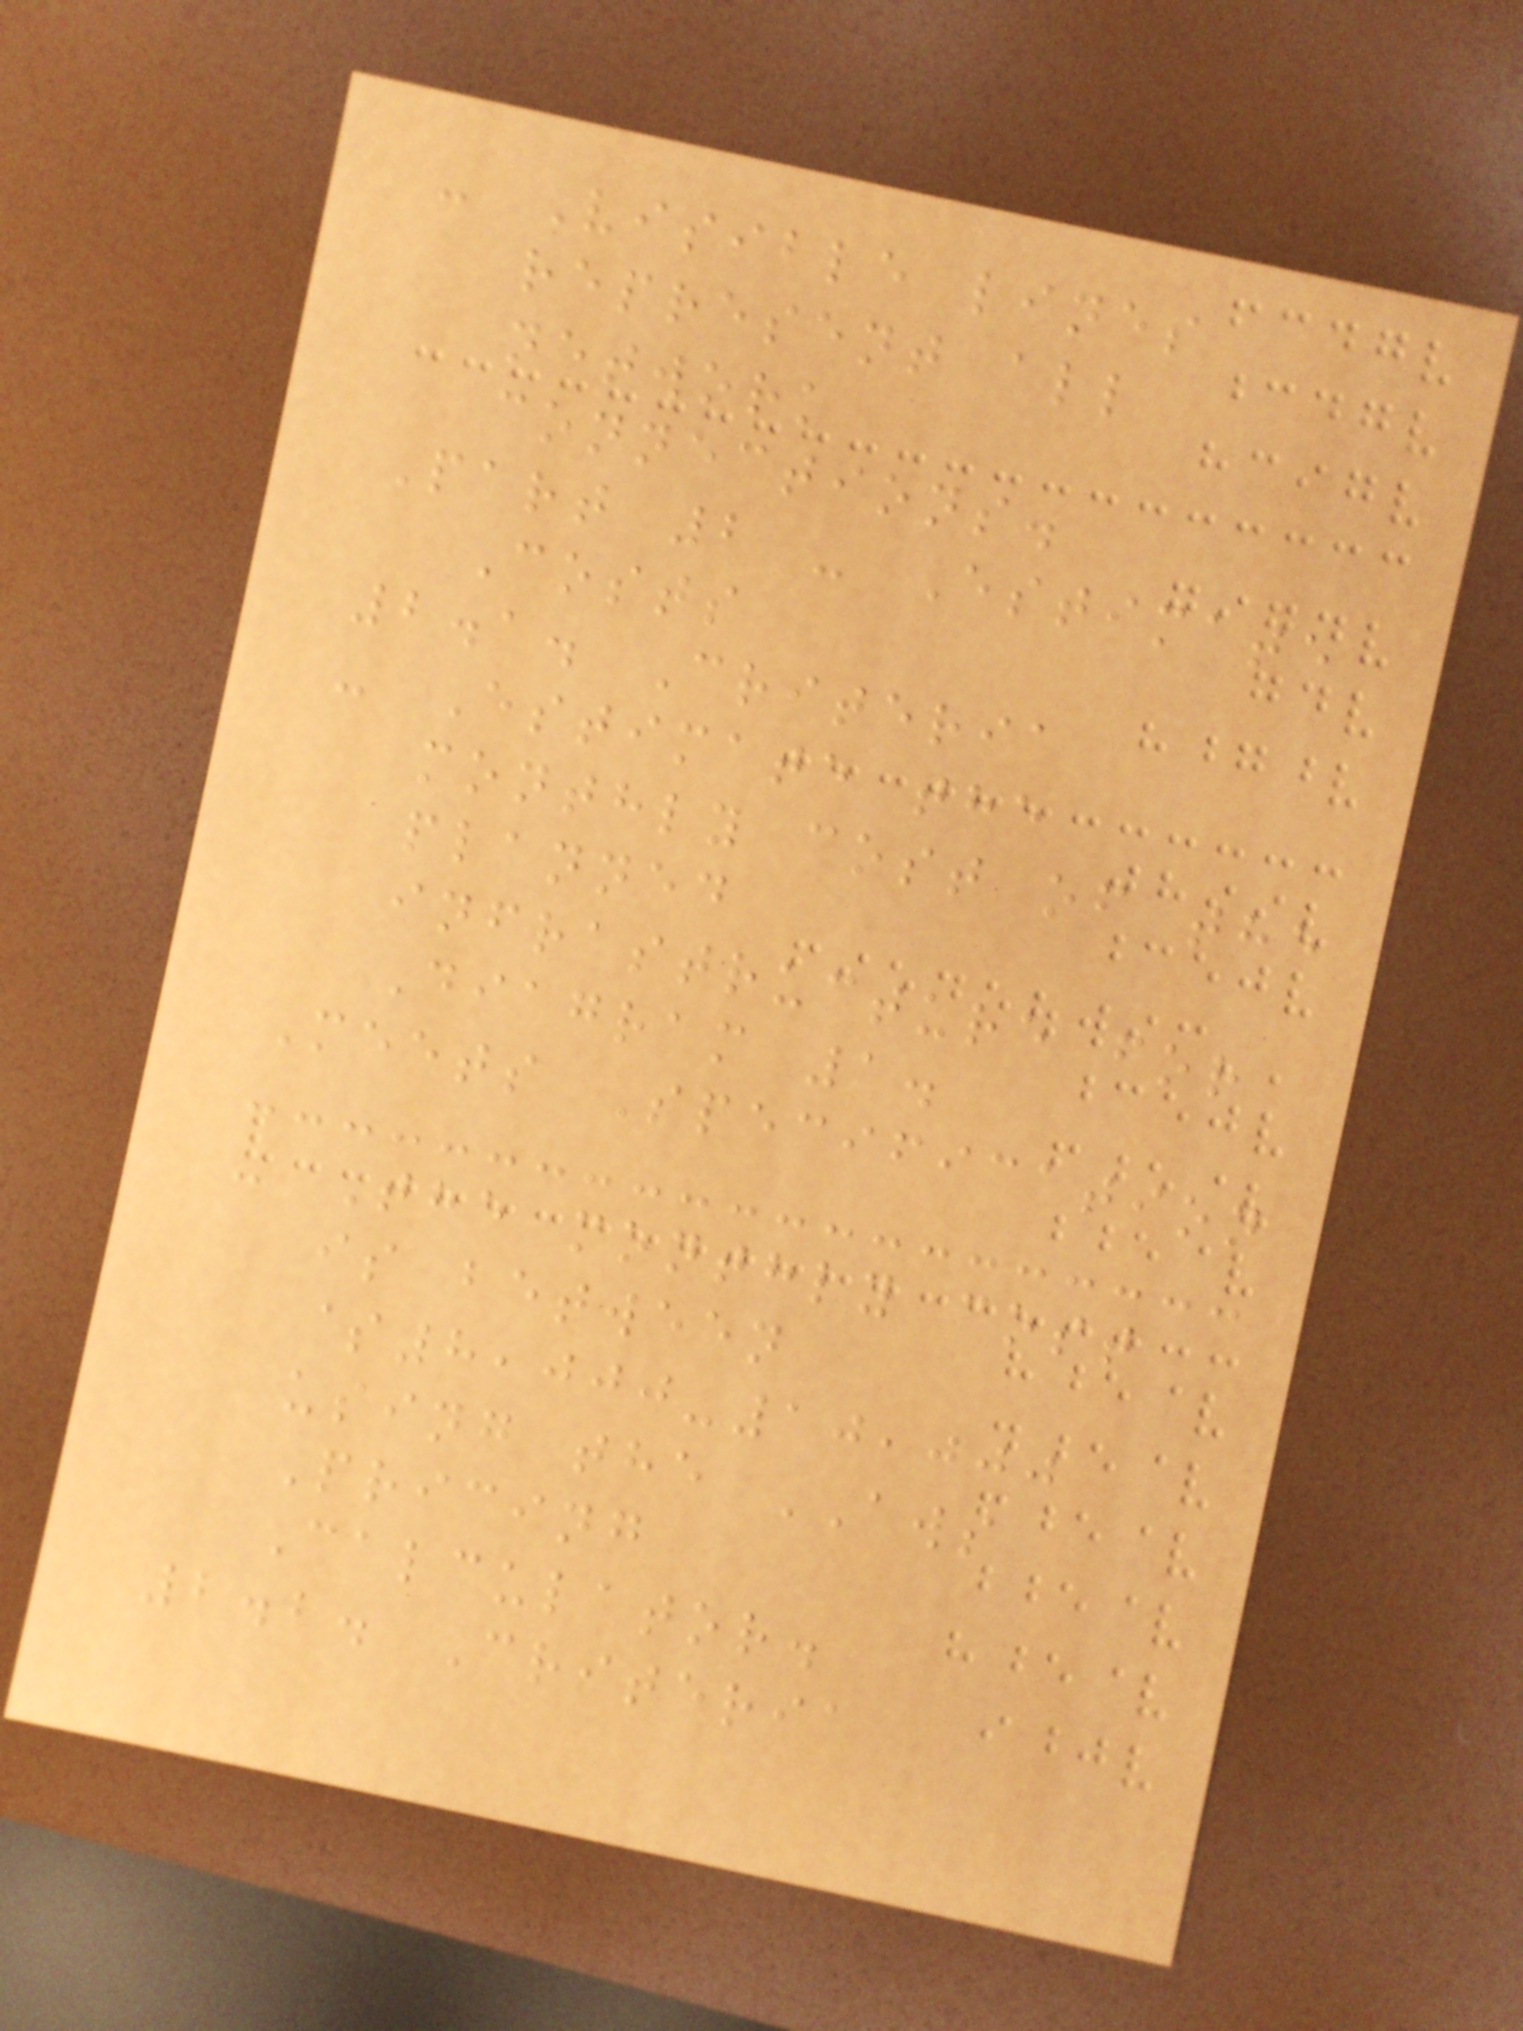- Visible lines
represent all
network
connections.
Part 2 - Estimate
Costs
2.1. Criteria
- Estimate the
monthly cost of the
planned
infrastructure for
Diagram 1.
Meets Specification
- The monthly cost
is between
$8,000-10,000
using the AWS
Pricing
Calculator.
2.2. Criteria
